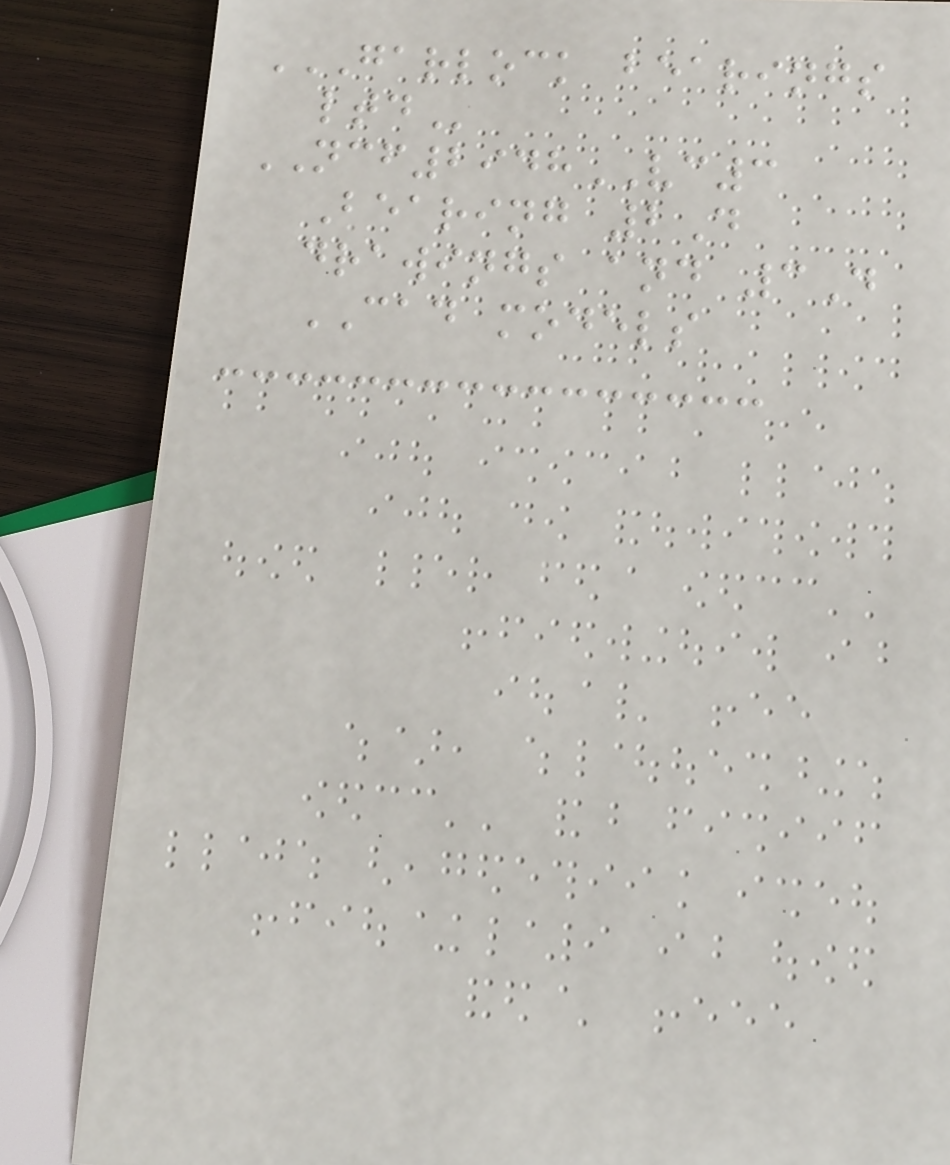GARLOCK BEARINGS
LTD
NCF2948VC3
Bearing 2D
drawings and 3D
CAD models
